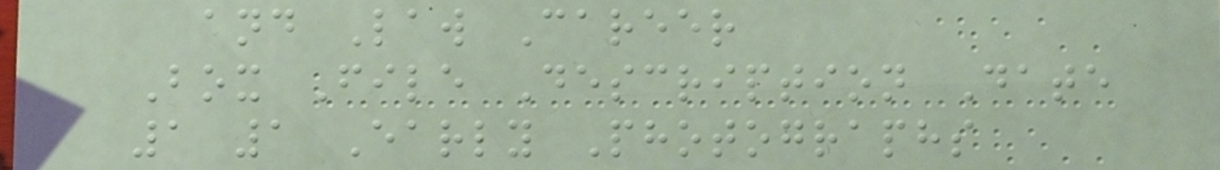and Law Career
Box File Description Date
1 1 Early Photographs
